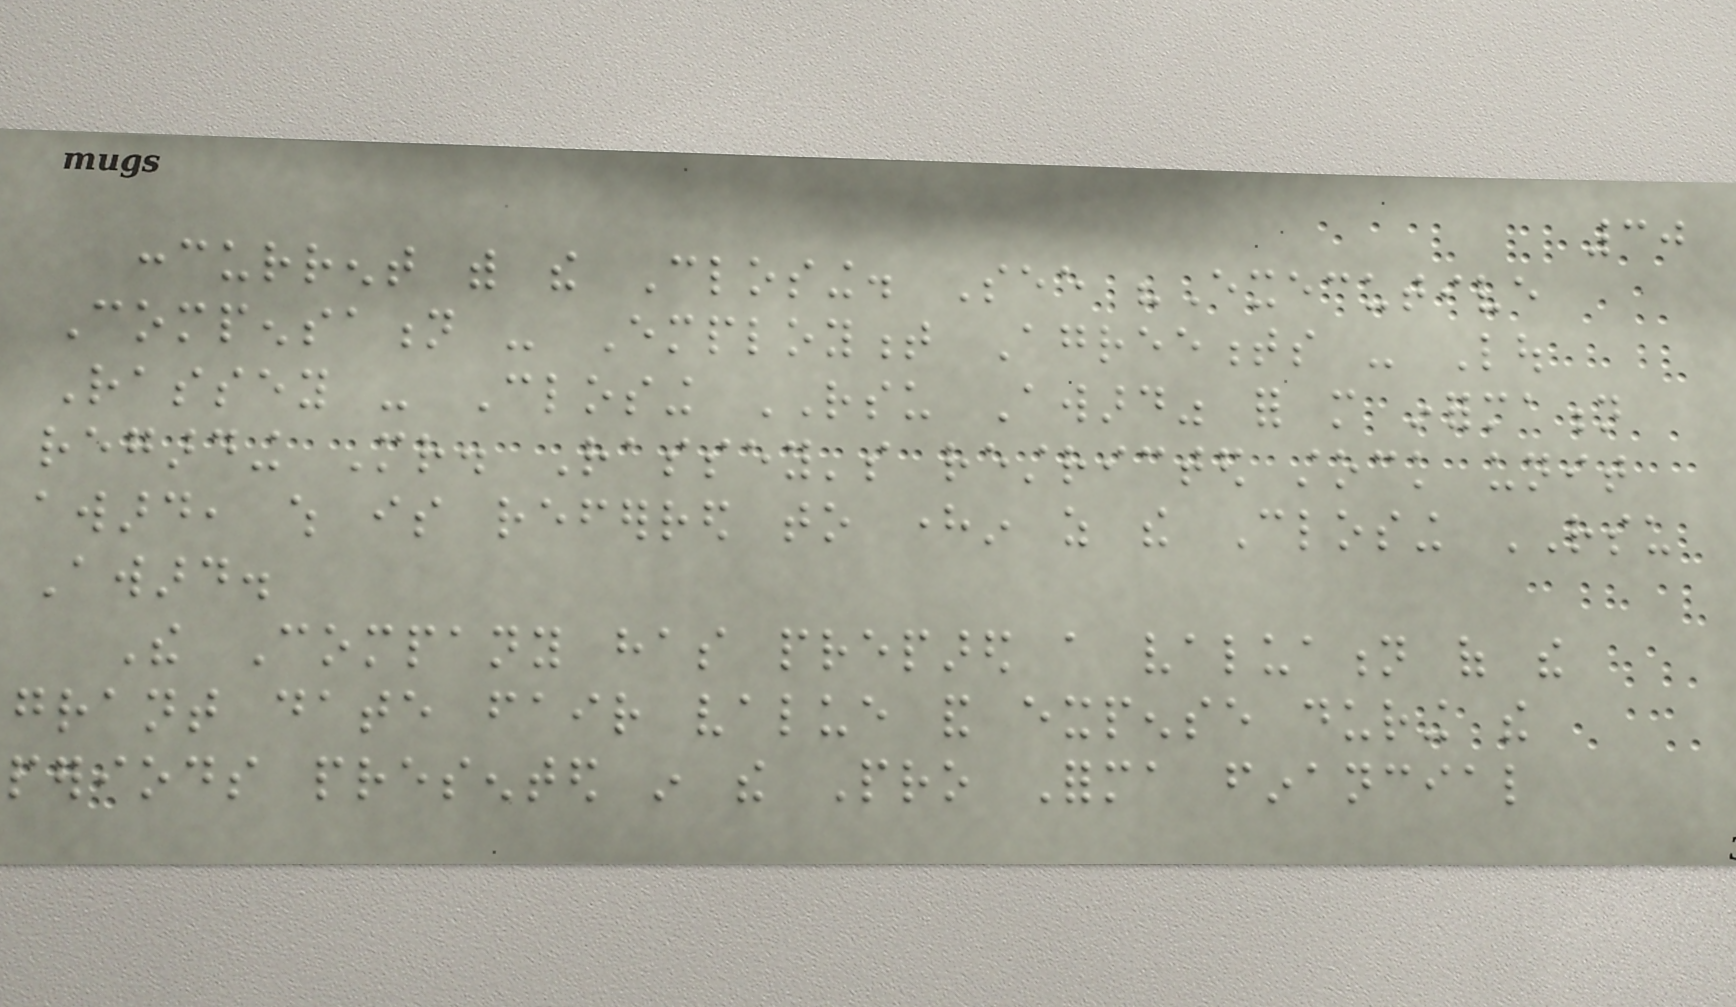30
concurrent with the Closing. See "Executive
Compensation - Employment Agreements - Lou
Rassey - Closing RSU Award" for more information
regarding Mr. Rassey's restricted stock unit
award, which is referred to herein as the Closing RSU
Award.
The Company has prepared a valuation of the
grant date fair value and expense during the
periods presented in the Pro Forma financial
